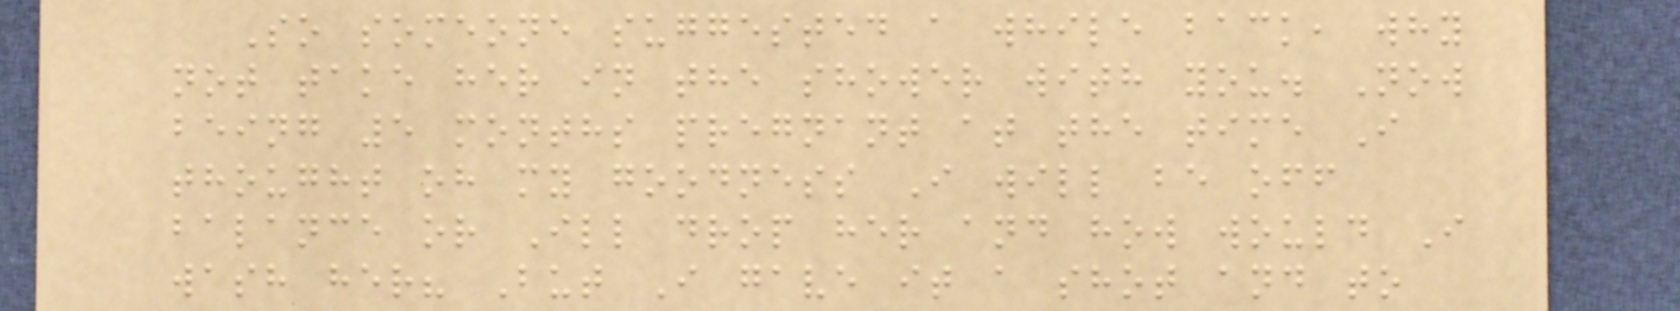So someone suggested a while back, why
not take her in the shower with you. Now
being 5 months pregnant at the time I
thought oh my goodness I will be off
balance or Ill drop her and how would I
wash her? But I gave it a shot and to
